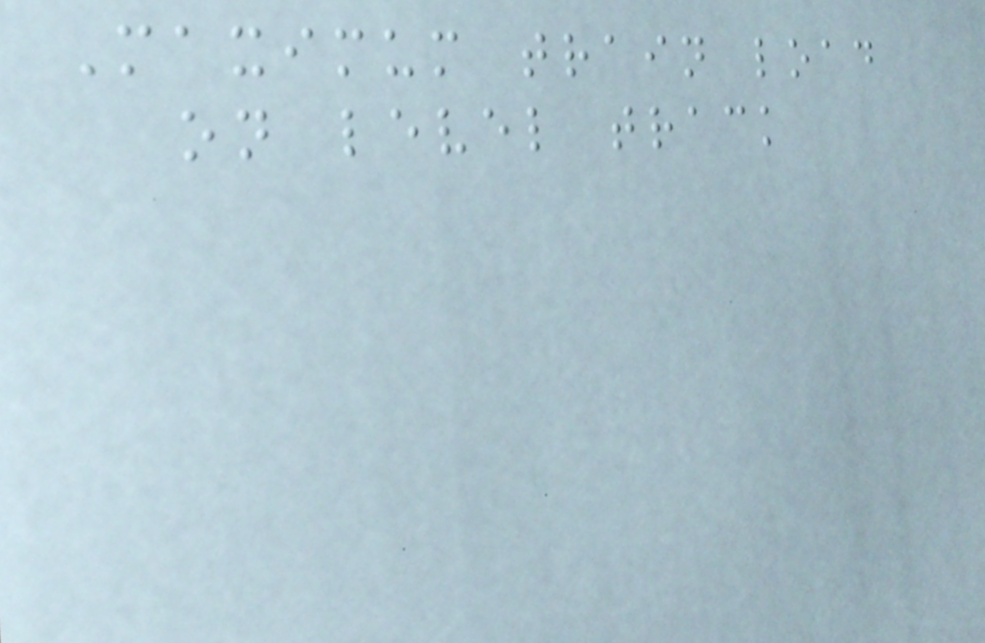Maximum train load
on level track
